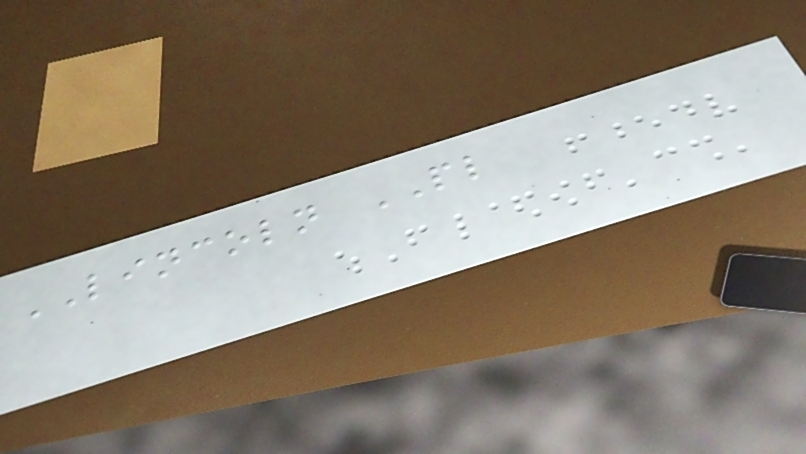LINCOLN PL
